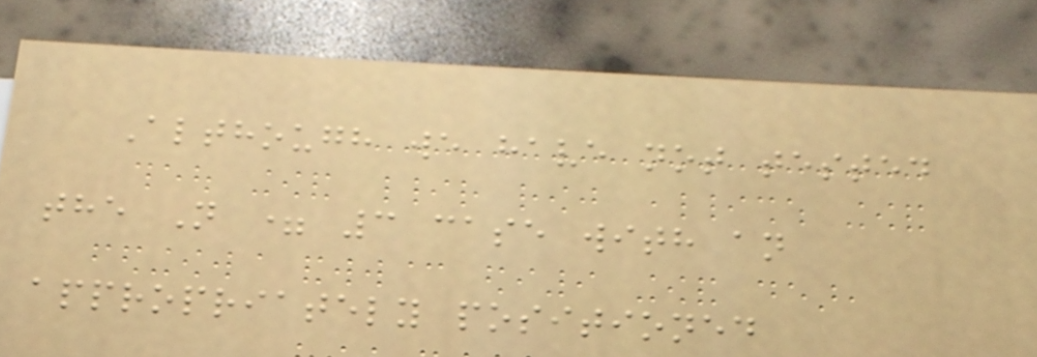Although we have not tested
the N = 3 case with an
appropriately positioned
